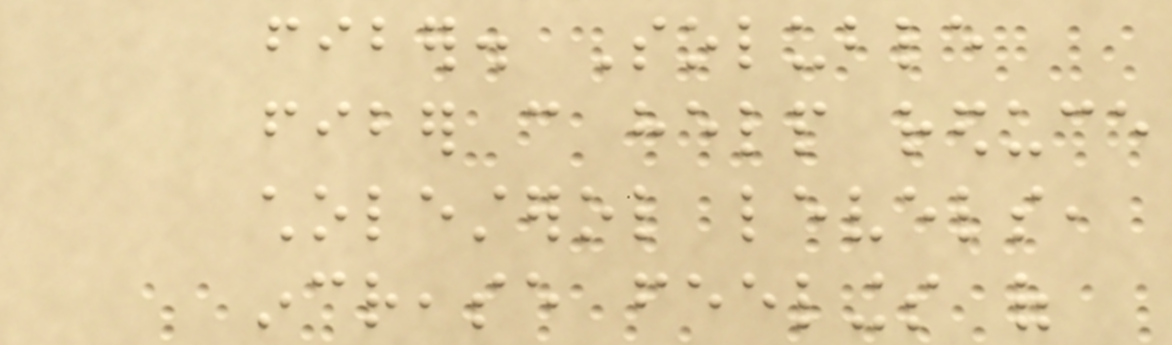fiber. Soluble
fiber can help reduce
cholesterol levels,
increase feelings of
